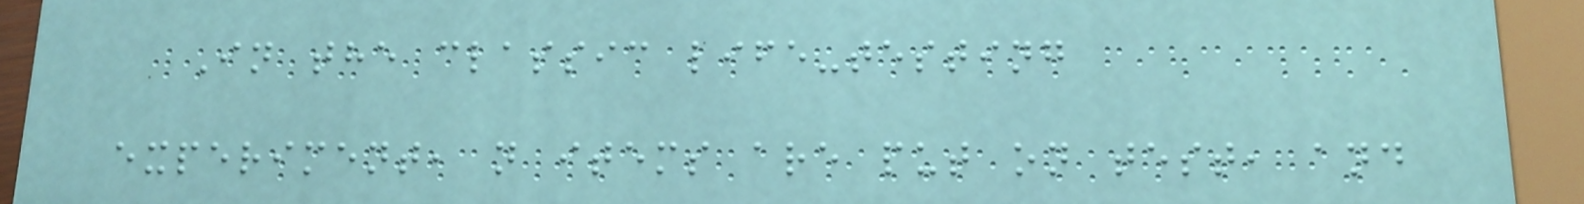In the classic life-testing
experiment, n items are put on test, and
